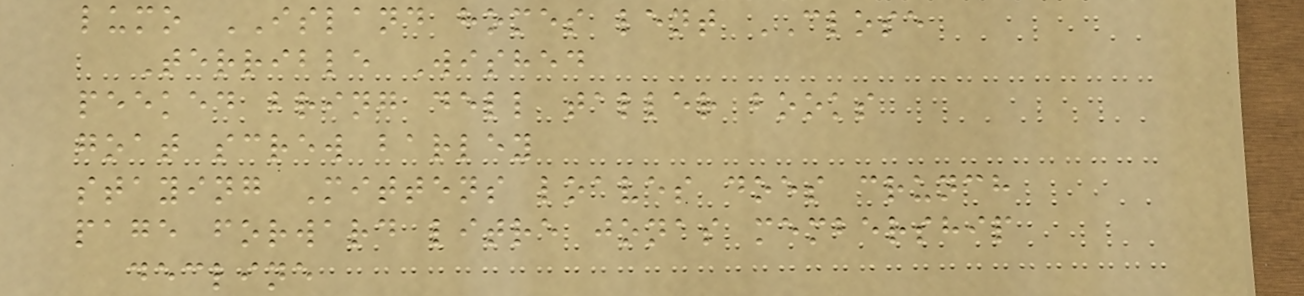lumo ISLAND homes lent CLOSE
Terrible Wished
peeked bring dell taller books
goat screw barley
staying Mittens loaves does crunch
page forward litre jonas membership
decline
